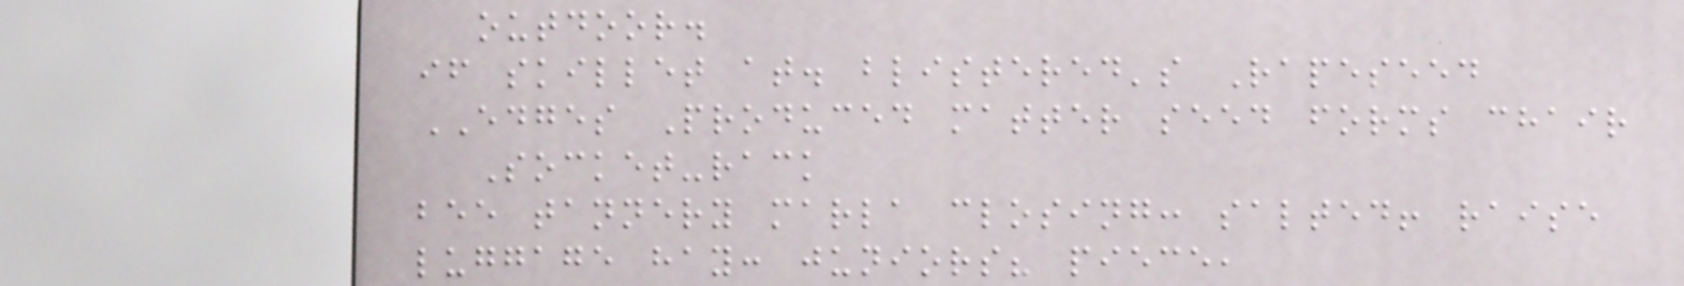outdoor.
if skillet at. blistered's Rapeseed
EDGES Produced matter seed forms chair
Socket-rack
bee tannery marla closing: salted! raise
luggage hay: juniors? piece,
